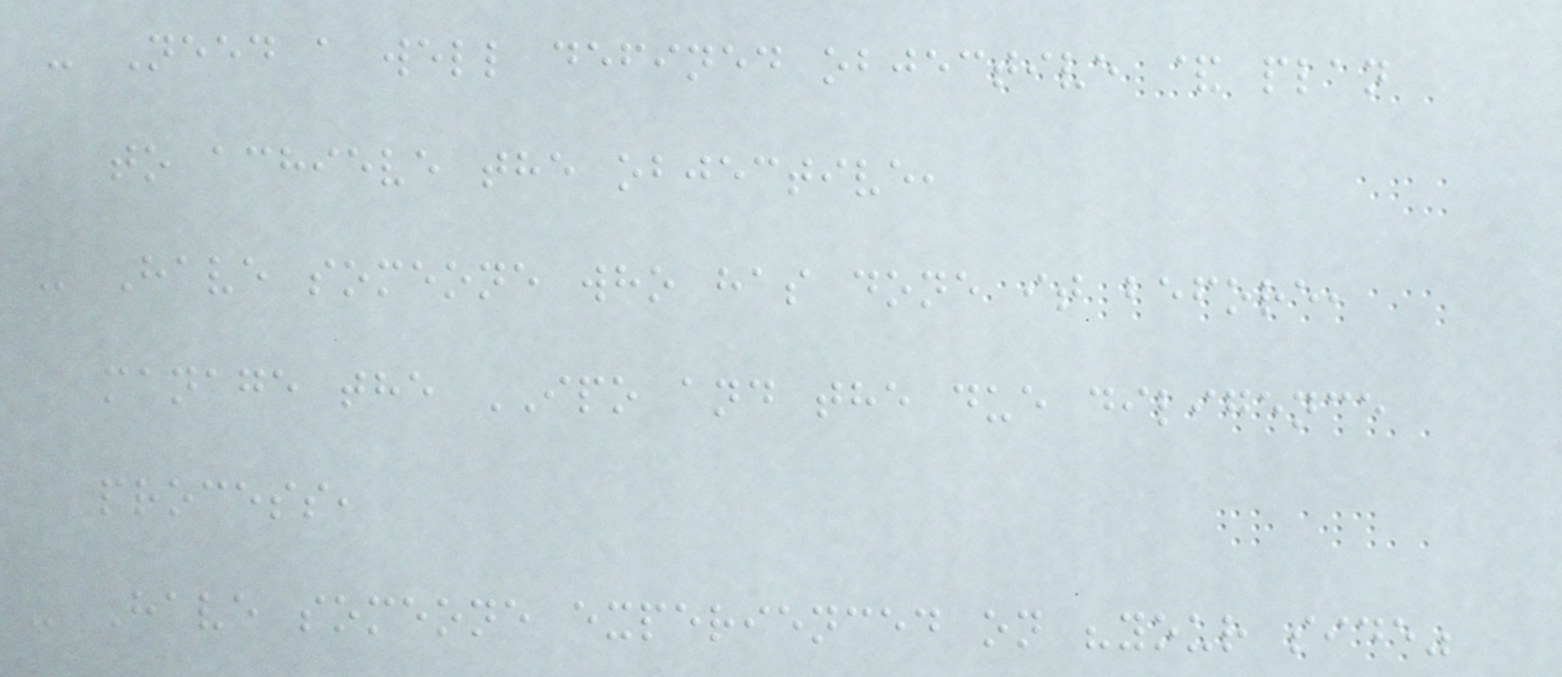- Need a well defined objective & plan
to achieve the objective,
- Have someone who has done it before,
manage the IPO and the due diligence
process,
- Have someone experienced on "your side"
